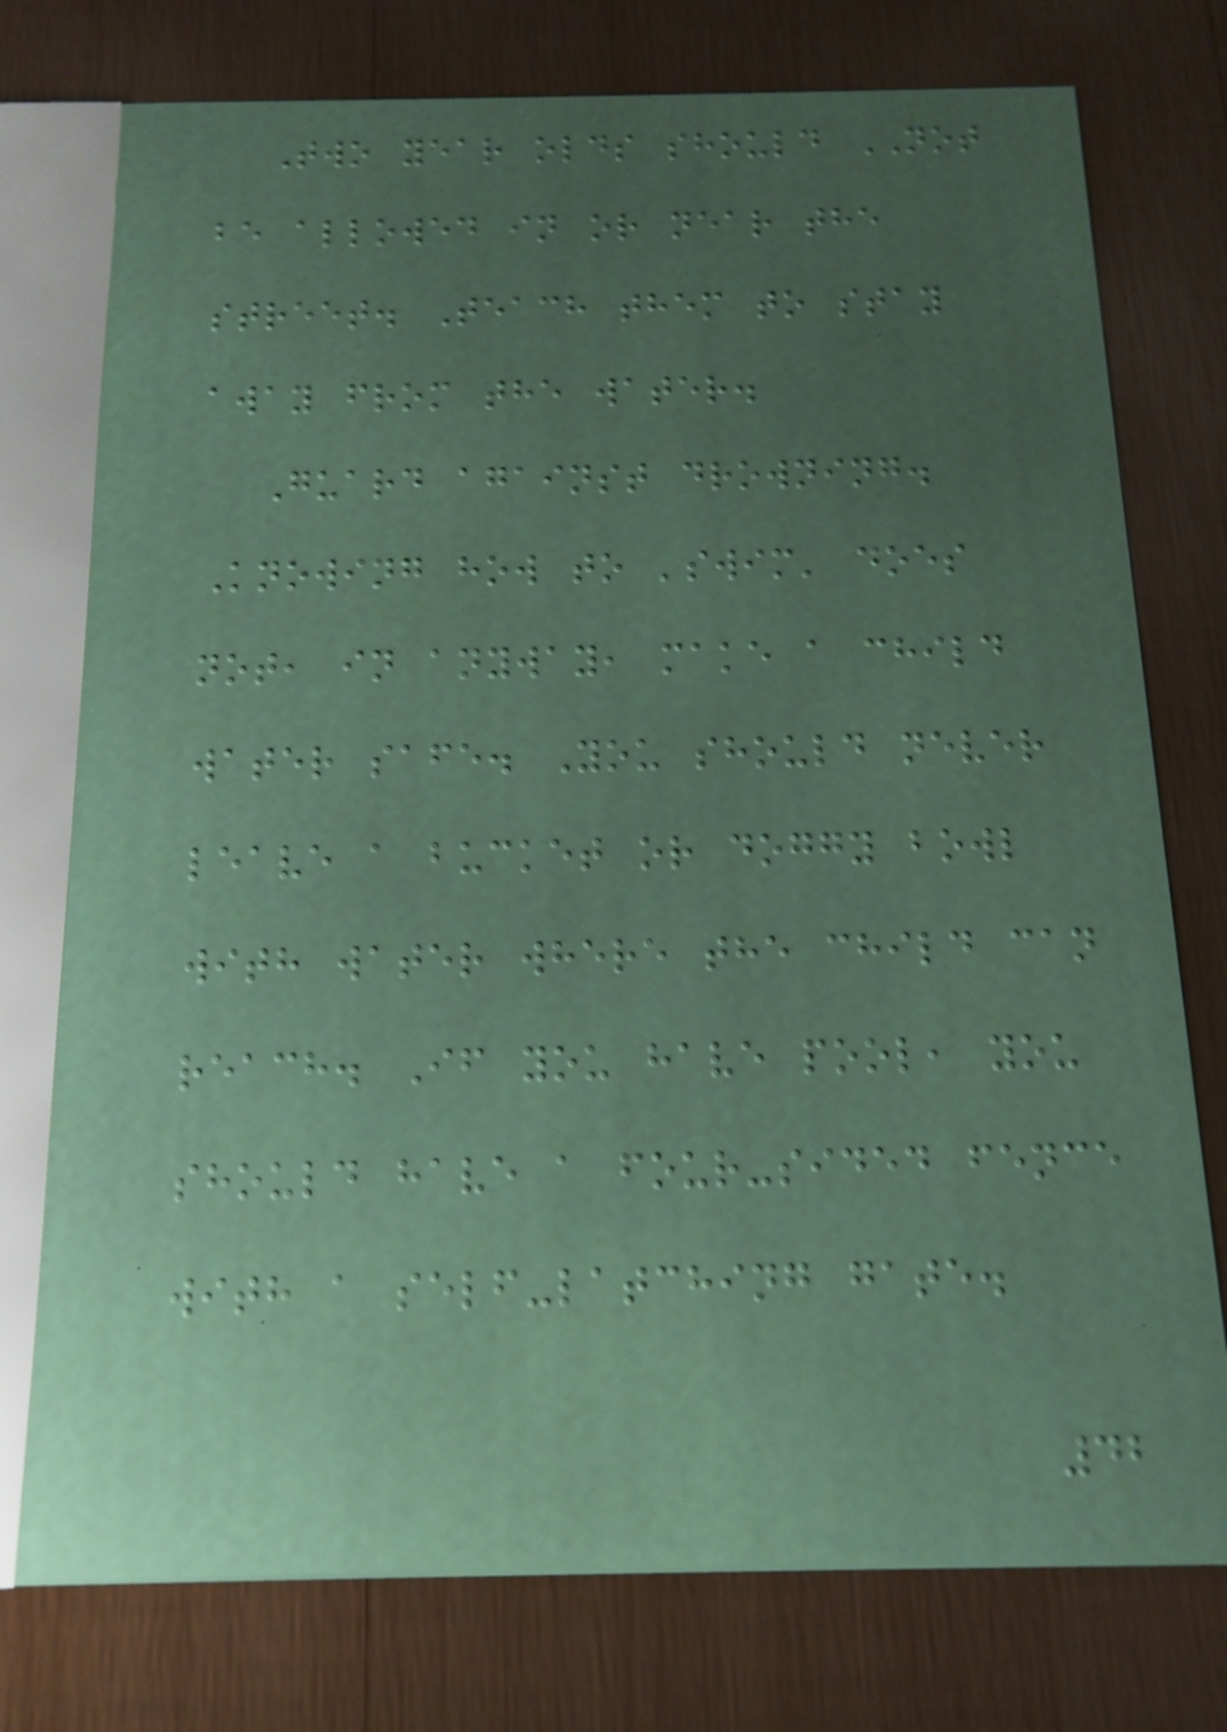Two year olds should NOT
be allowed in or near the
street. Teach them to stay
away from the water.
Guard against drowning.
Knowing how to 'swim' does
not, in anyway, make a child
water safe. You should never
leave a bucket or doggy bowl
with water where the child can
reach. If you have pool, you
should have a four-sided fence
with a self-latching gate.
42
